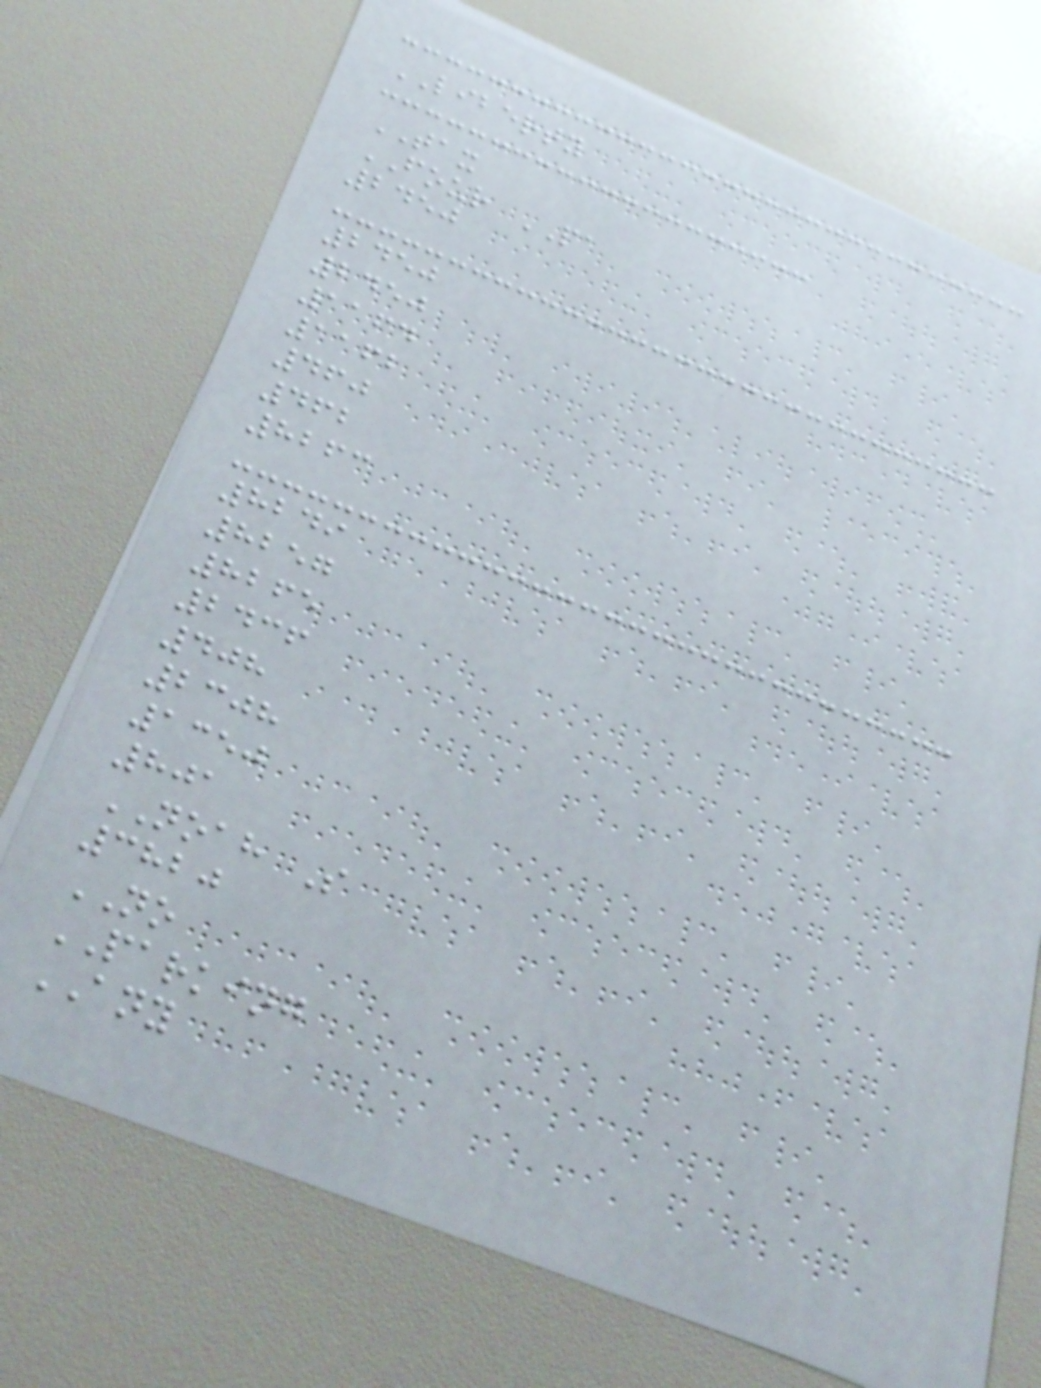LIBERTY
TAX
FOUR PA
2450
2450
2450
1164
1162
460
462
8263
8249
8257
8265
2436
408
2308
1350
801
NOAH S
3820
NO
PARKING
ANY
